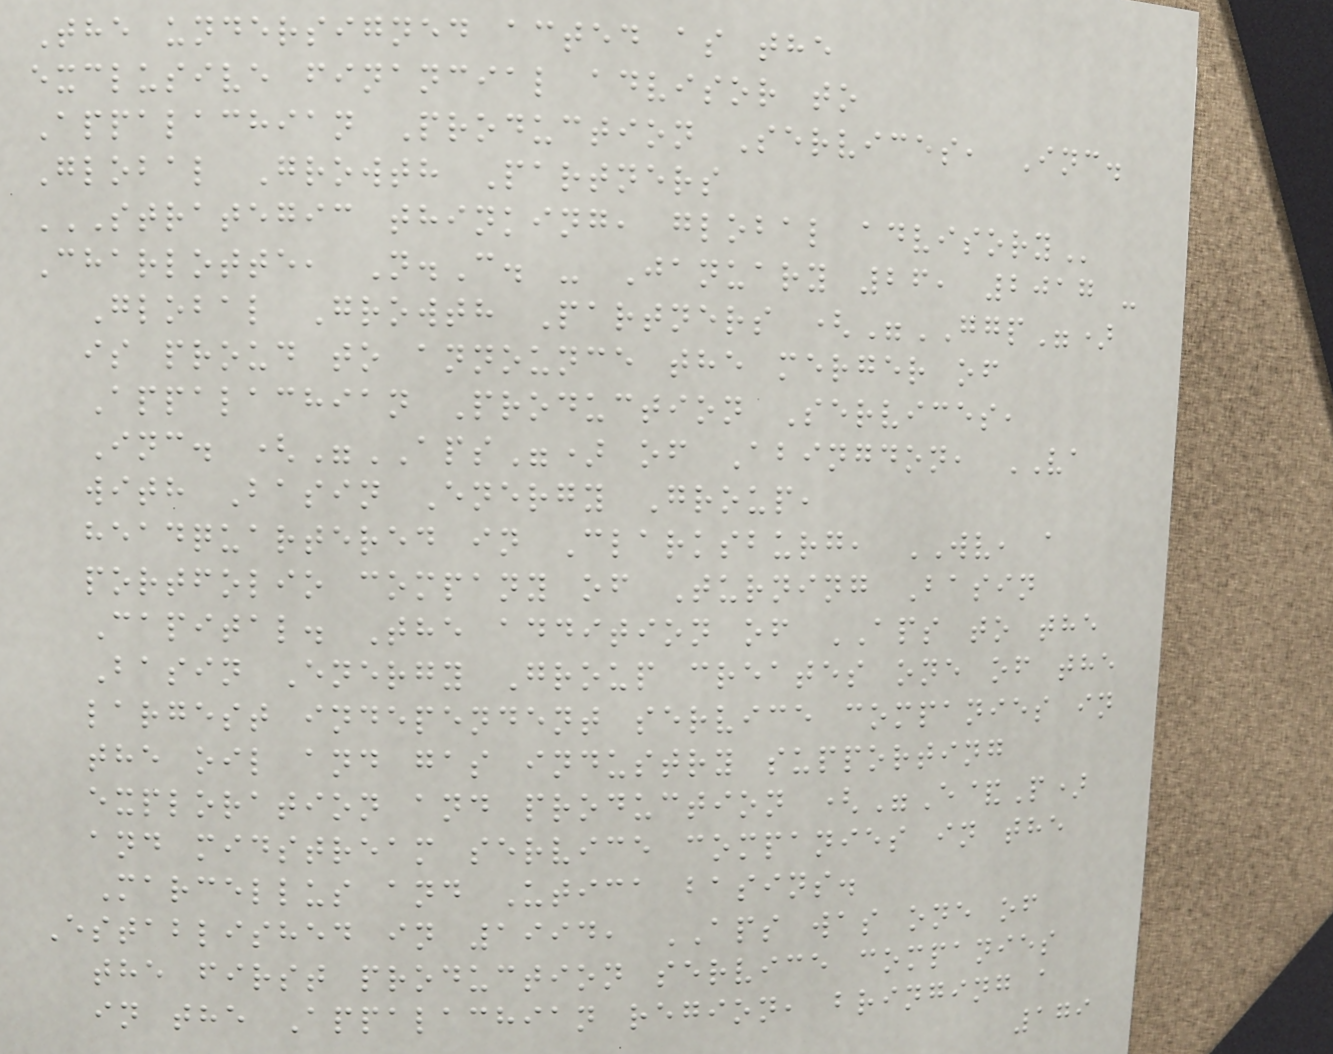The undersigned acted as the
exclusive financial advisor to
Appalachian Production Services, Inc.
Global Growth Partners
STRATEGIC THINKING, GLOBAL ADVISORY
Charlotte, N.C. - January 26, 2017 -
Global Growth Partners ("GGP")
is proud to announce the merger of
Appalachian Production Services,
Inc. ("APS") of Abingdon, VA
with Basin Energy Group,
headquartered in Clarksburg, WV, a
portfolio company of Turning Basin
Capital. The addition of APS to the
Basin Energy Group creates one of the
largest independent service companies in
the oil and gas industry supporting
exploration and production ("E&P)
and midstream service companies in the
Marcellus and Utica basins.
Established in 1994, APS was one of
the first production service companies
in the Appalachian region, bringing a
179
